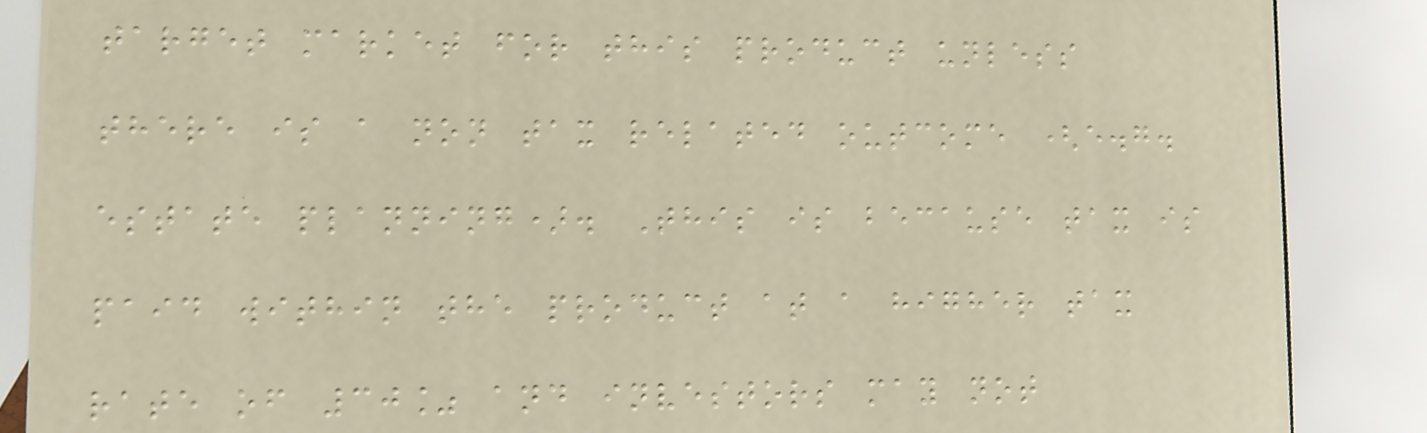target market for this product unless
there is a non tax related outcome (e.g.
estate planning). This is because tax is
paid within the product at a higher tax
rate of 30% and investors may not
